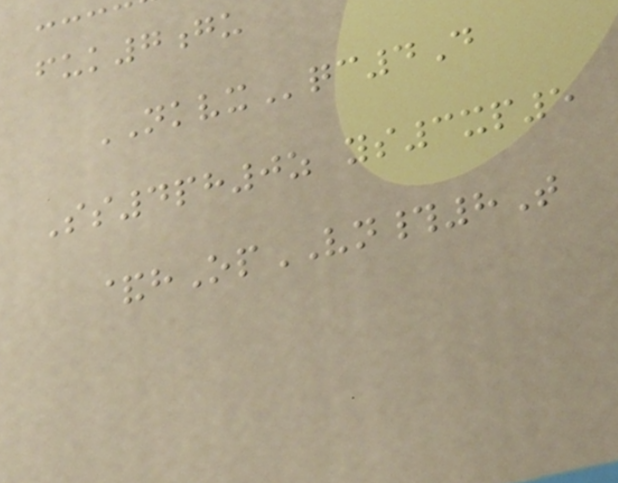fuk7gu
NKVXqc4D
Ss4ph0z ys3xp5
&hOpVN#8T
